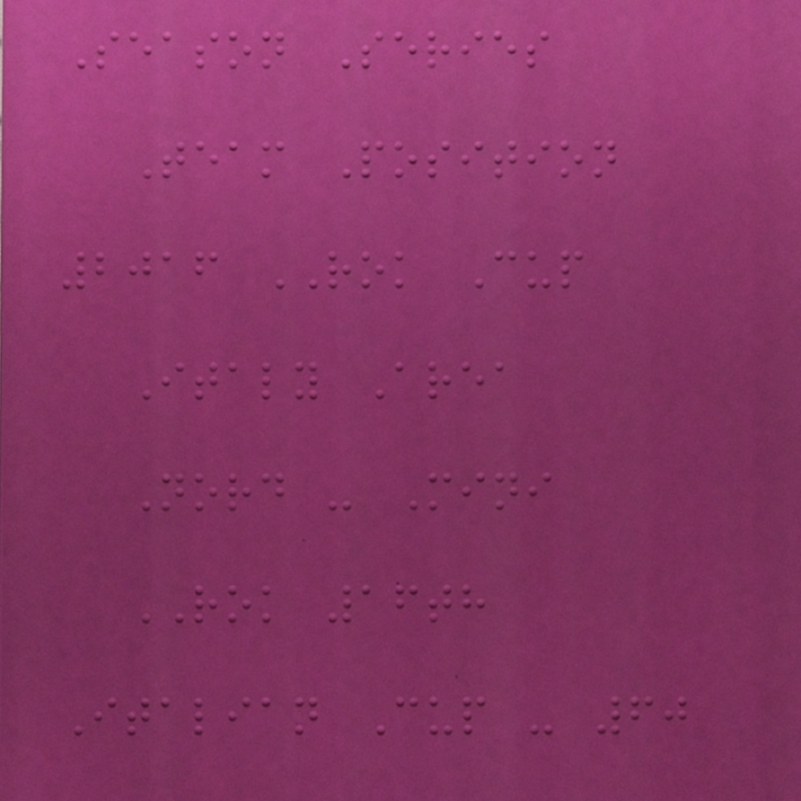Season Series
Team Position
2016 ROK Cup
Italy Area
Nord - Mini
ROK 16th
Italian Cup - 60
